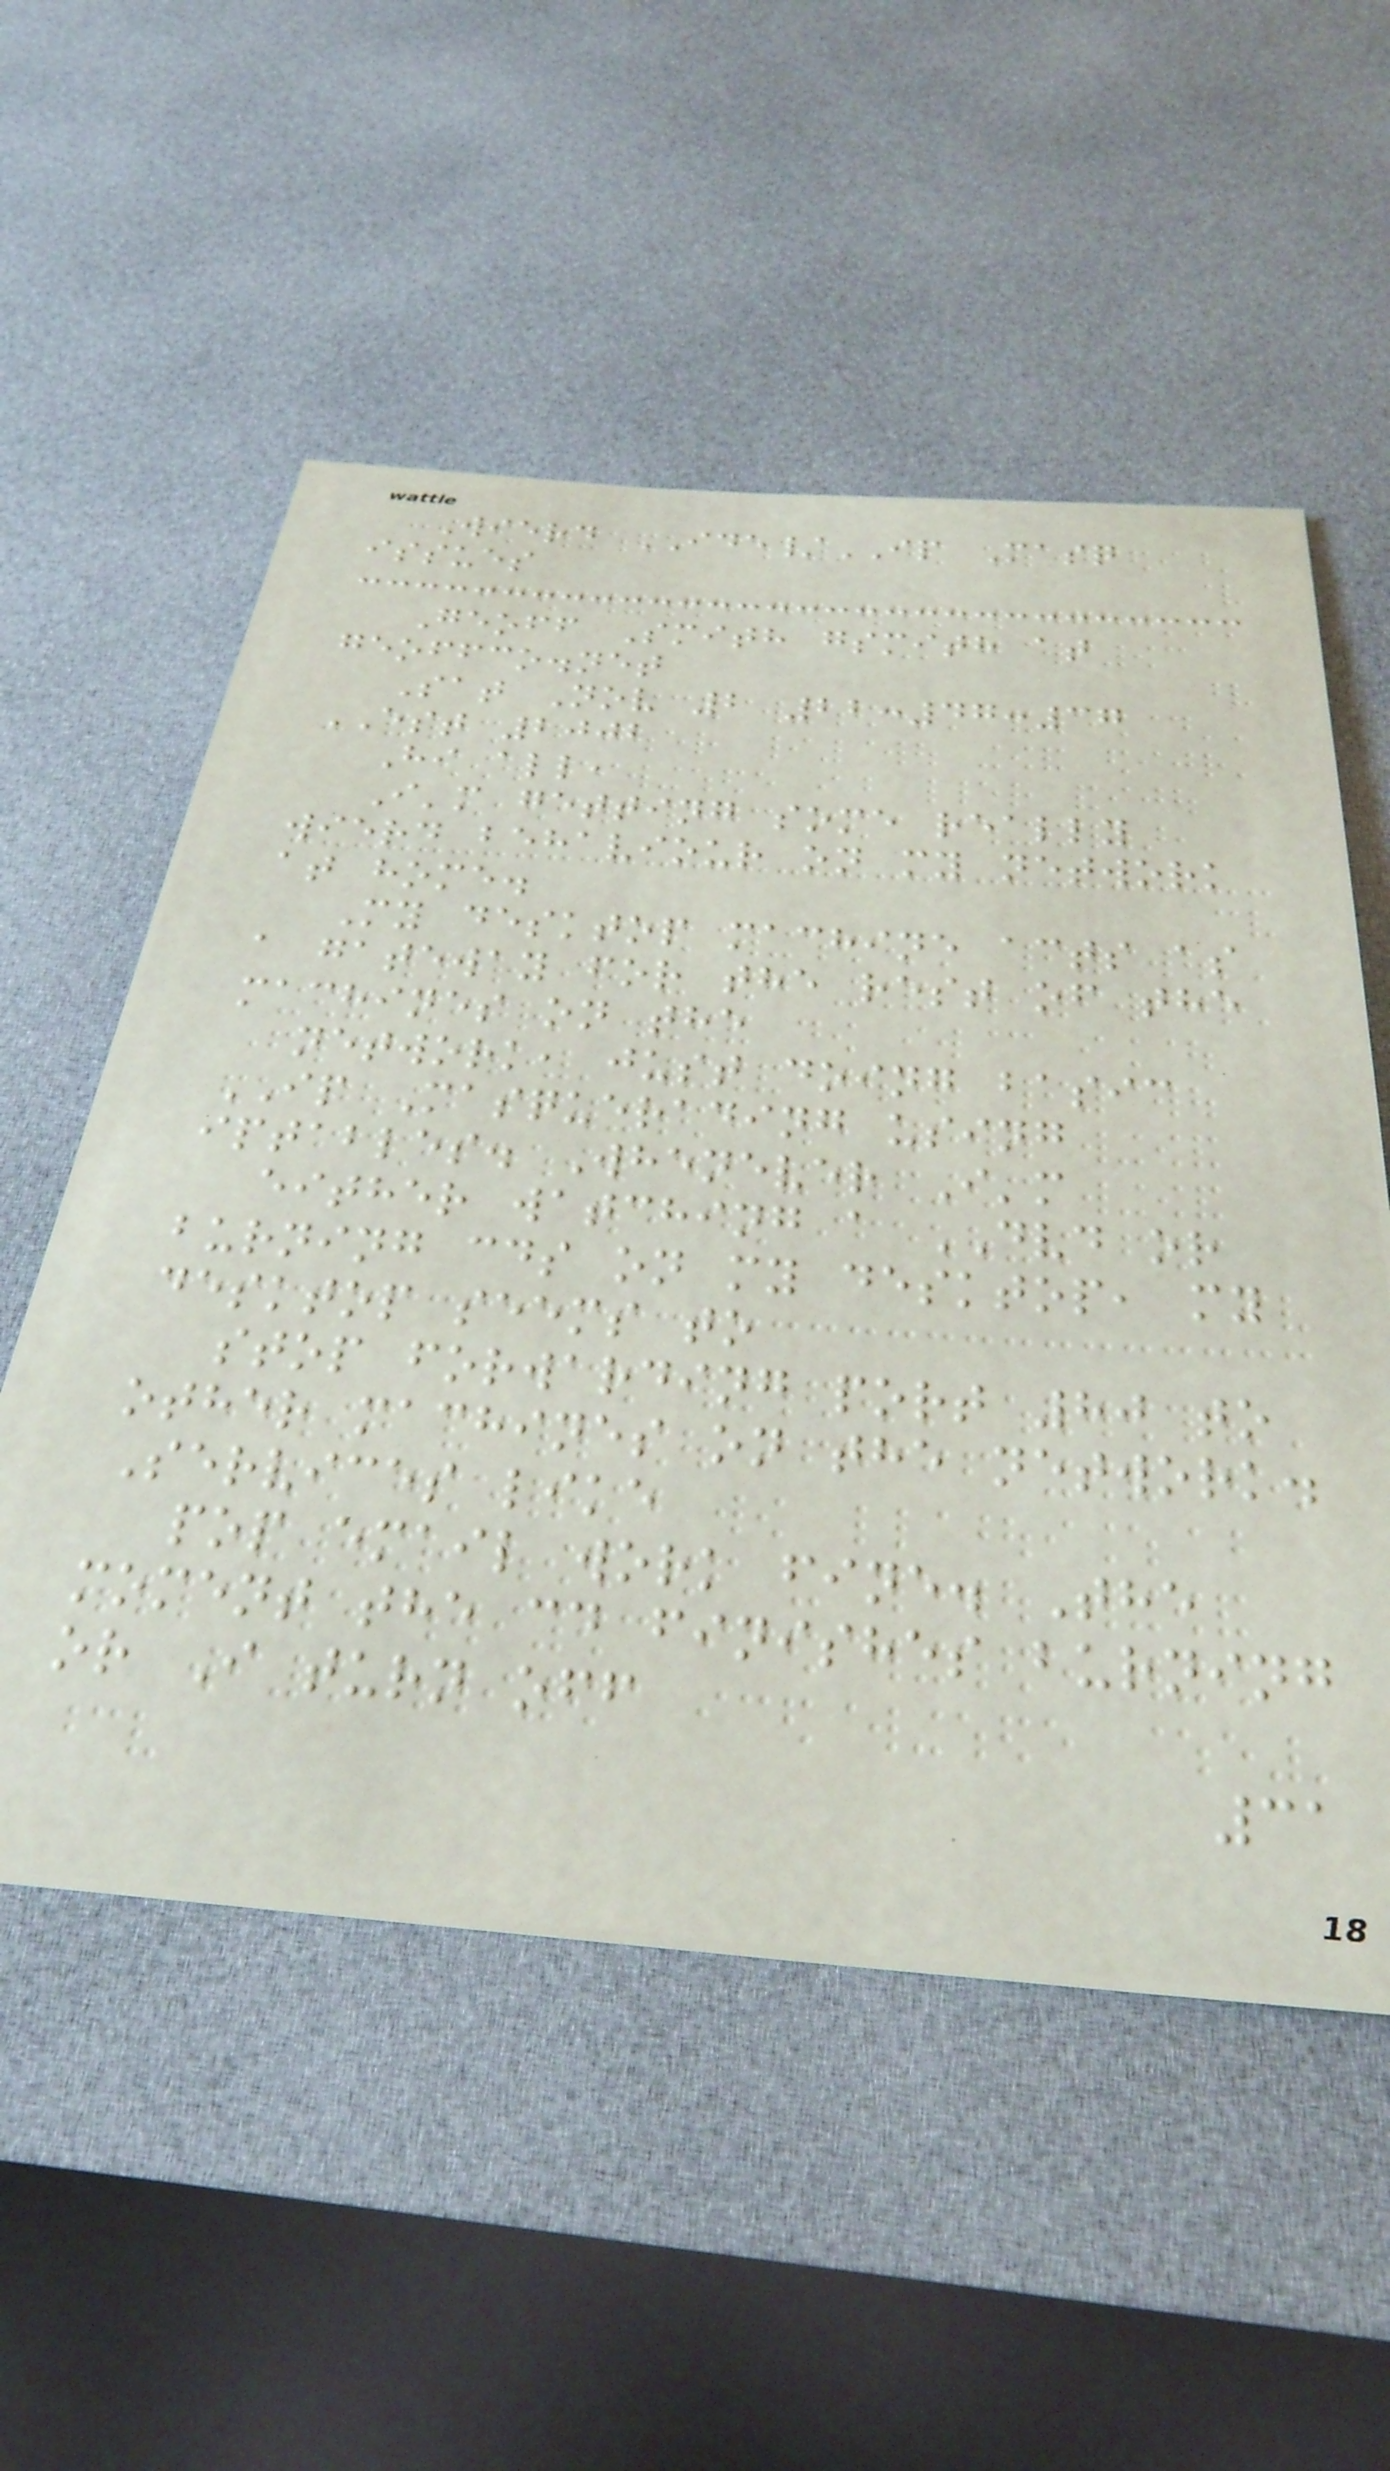Wierd IDE/IP Masq
issues
Geoff Smith gsmith at
geoffco.net
Sat Nov 2 22:47:37
EST 2002
Hi all,
I'm getting some really
wierd behaviour on my network
at home.
My desktop machine acts as
a gateway for the rest of the
machines on the
network, just doing basic
IP Masquerading using
iptables. Whenever I'm
either watching a DVD or
burning cds on my desktop, my
desktop seems to
stop forwarding port 80 to
other machines on the network.
Services like
pop email work fine. The
moment the cd finishes burning
or I turn off
31
